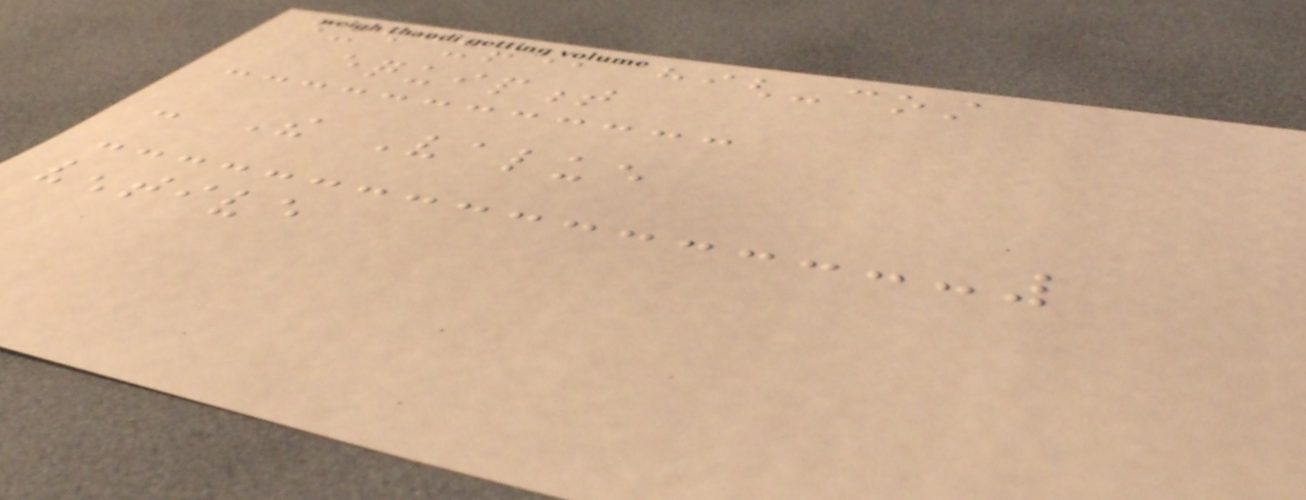execute, high-cost
equipment
- The Value
ventive
